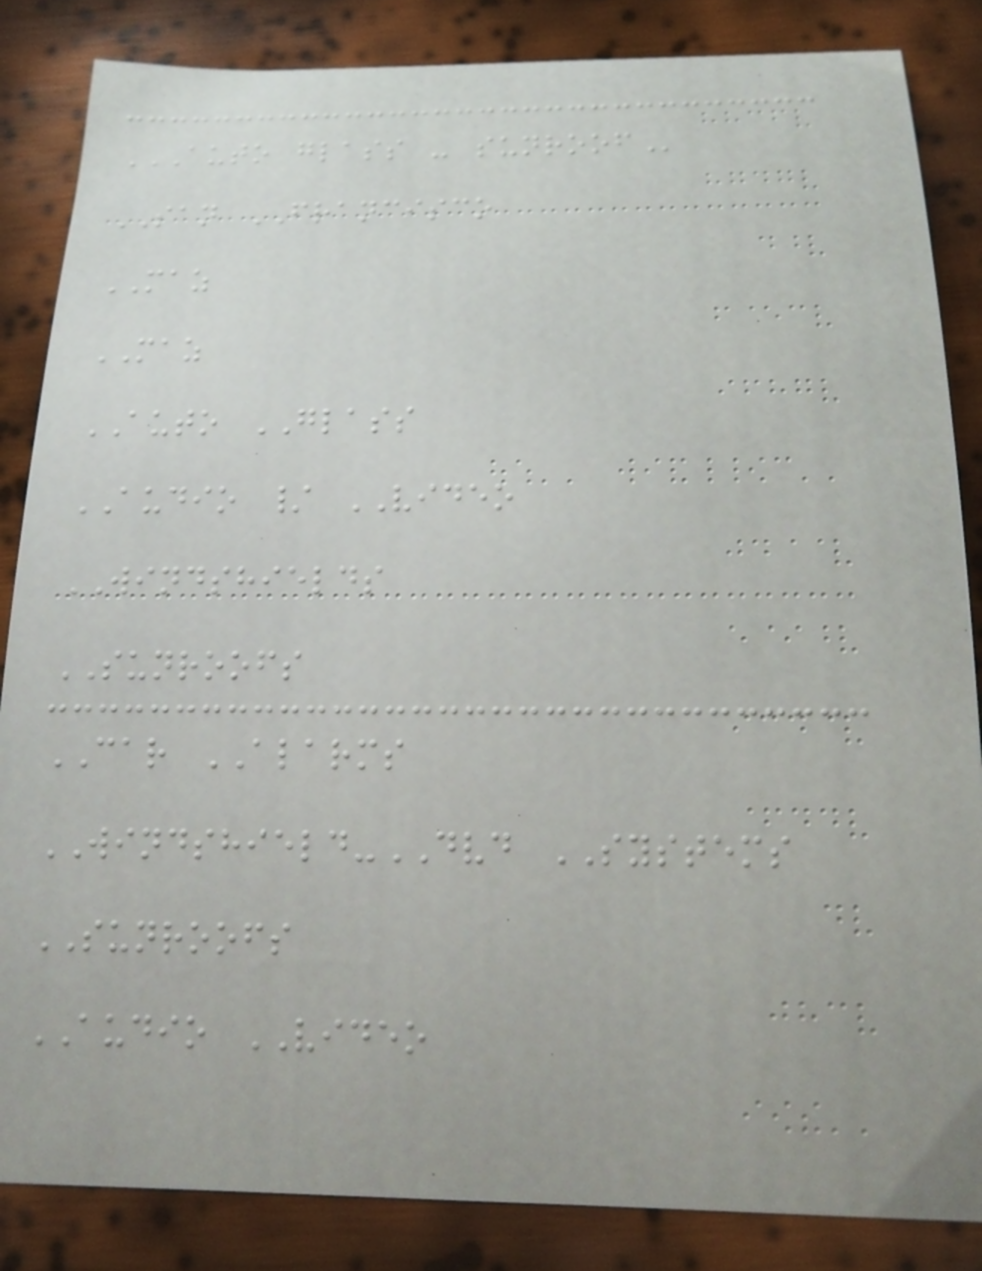AUTO GLASS - SUNROOF
SAN FRANCISCO
MAZ
MAZ
AUTO GLASS
AUDIO / VIDEO
WINDSHIELDS
SUNROOFS
CAR ALARMS
WINDSHIELD-DVD SYSTEMS
SUNROOFS
AUDIO VIDEO
